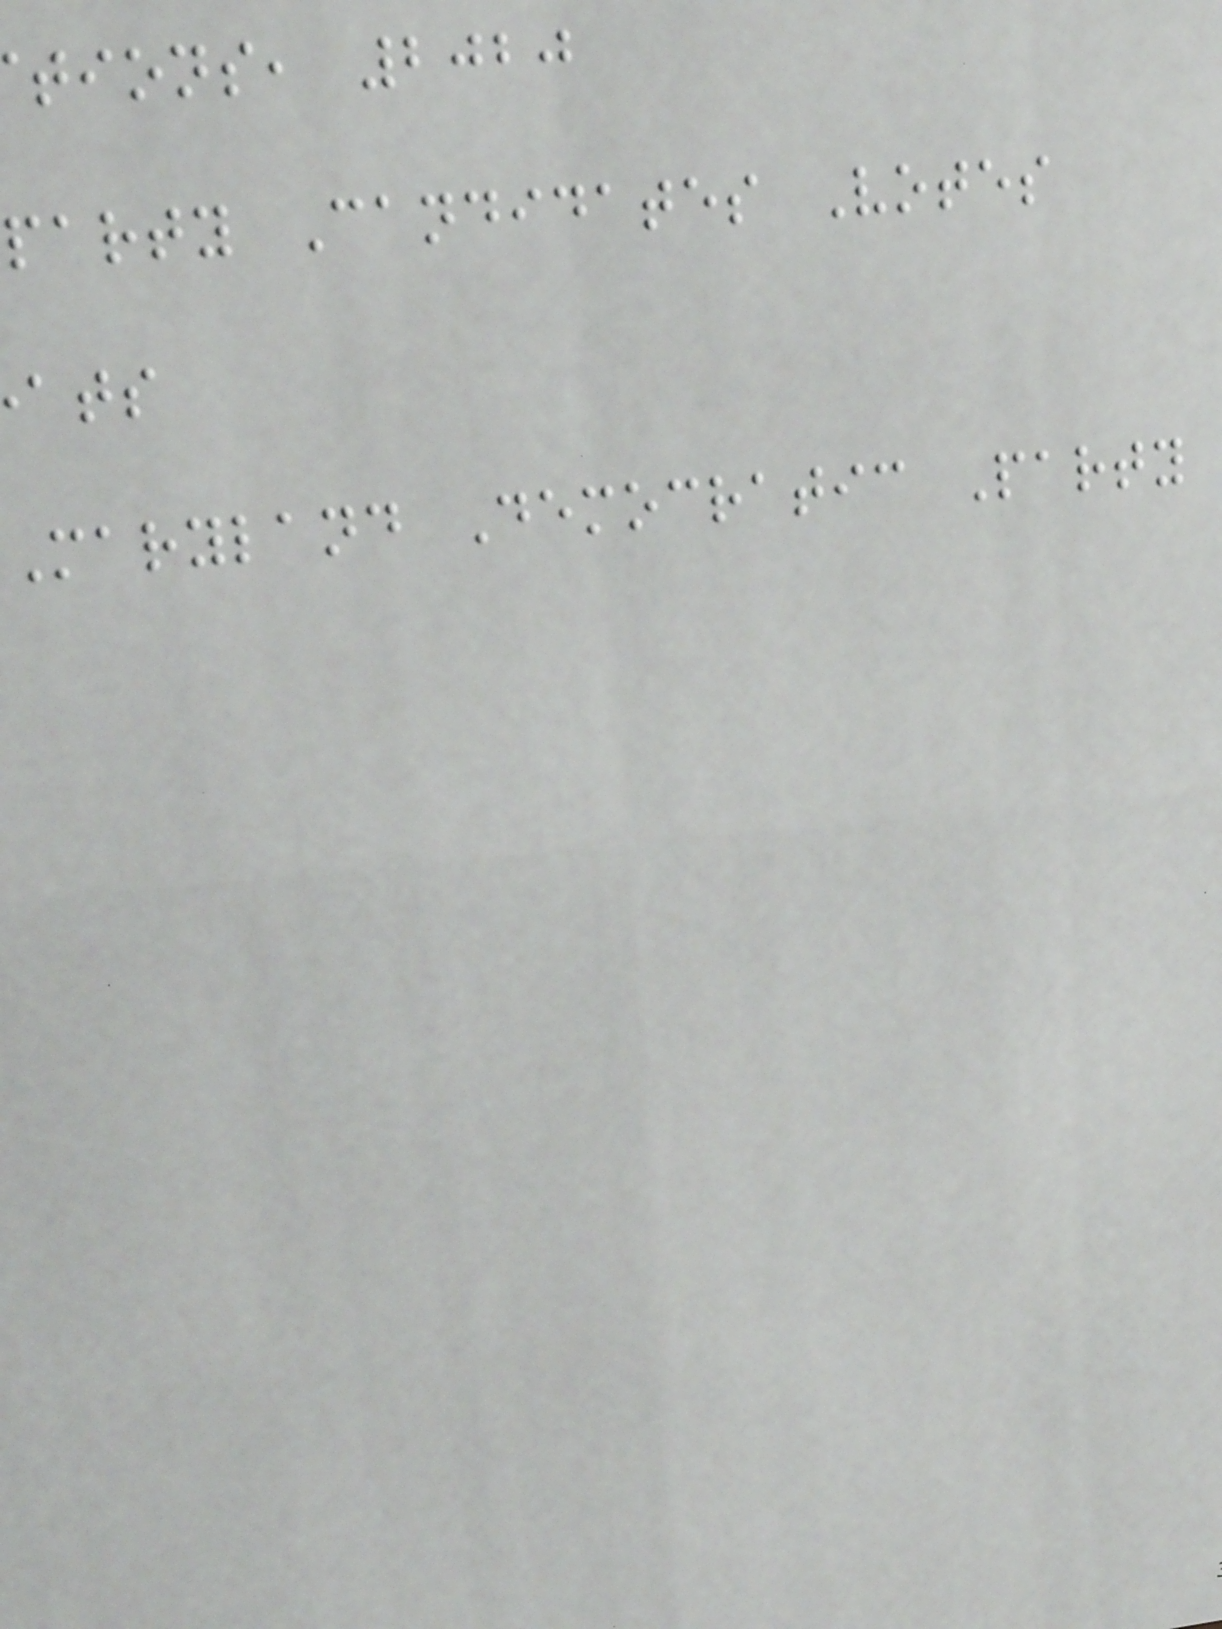tions, 2020
party Candidates Votes
Maryland Democratic Party
